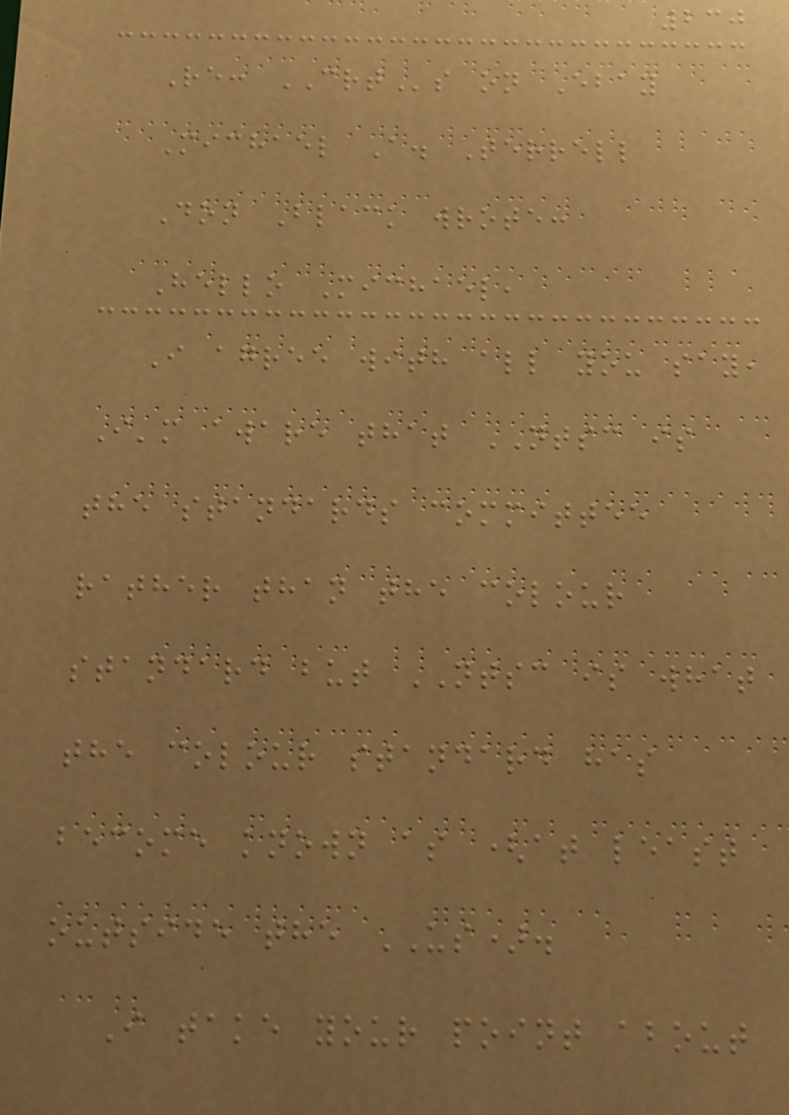230
Re: CRTs on Ebay
Michael A. Terrell
Don Black wrote:
Hello Michael,
I agree with all you say,
I'm aware that NTSC is
the standards committee
rather than the colour
standard but NTSC is what
the colour standard has
become known as (at least
outside the US).
I take your point about
